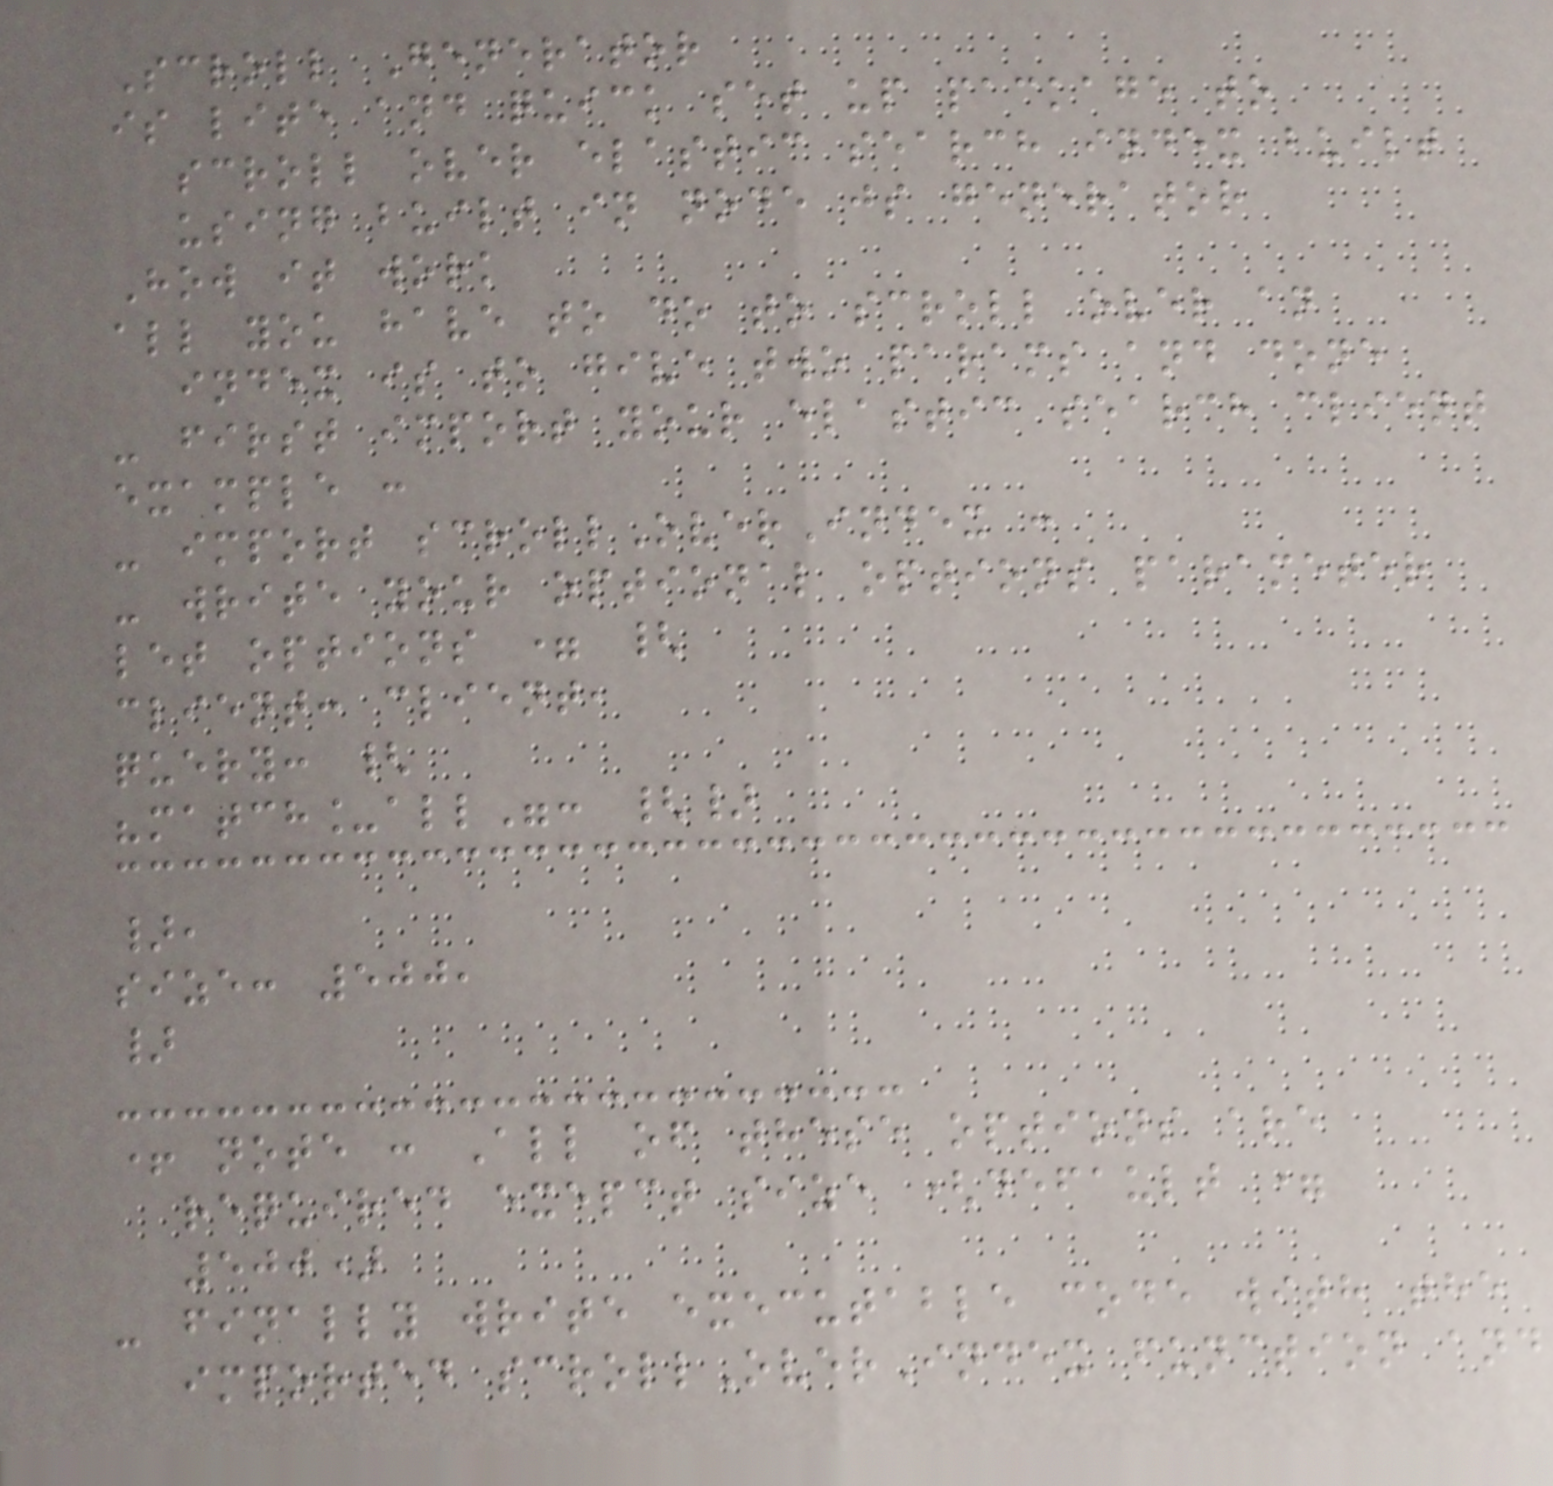Scroll Generator
is lite and quick set up package to
scroll over elastic search index built
using built in node js generator
How it work
all you have to do to scroll over an
index is to give two params and done
- first import your elastic search client
example :
- import scrollOverIndex :
- write your optional options parameter
let options = {
client: client,
query: {
"match_all": {}
},
size: 500,
}
+ note : All of these options are
required exepct size (default =
500)
- finally write executable code with the
imported scrollOverIndex function and
